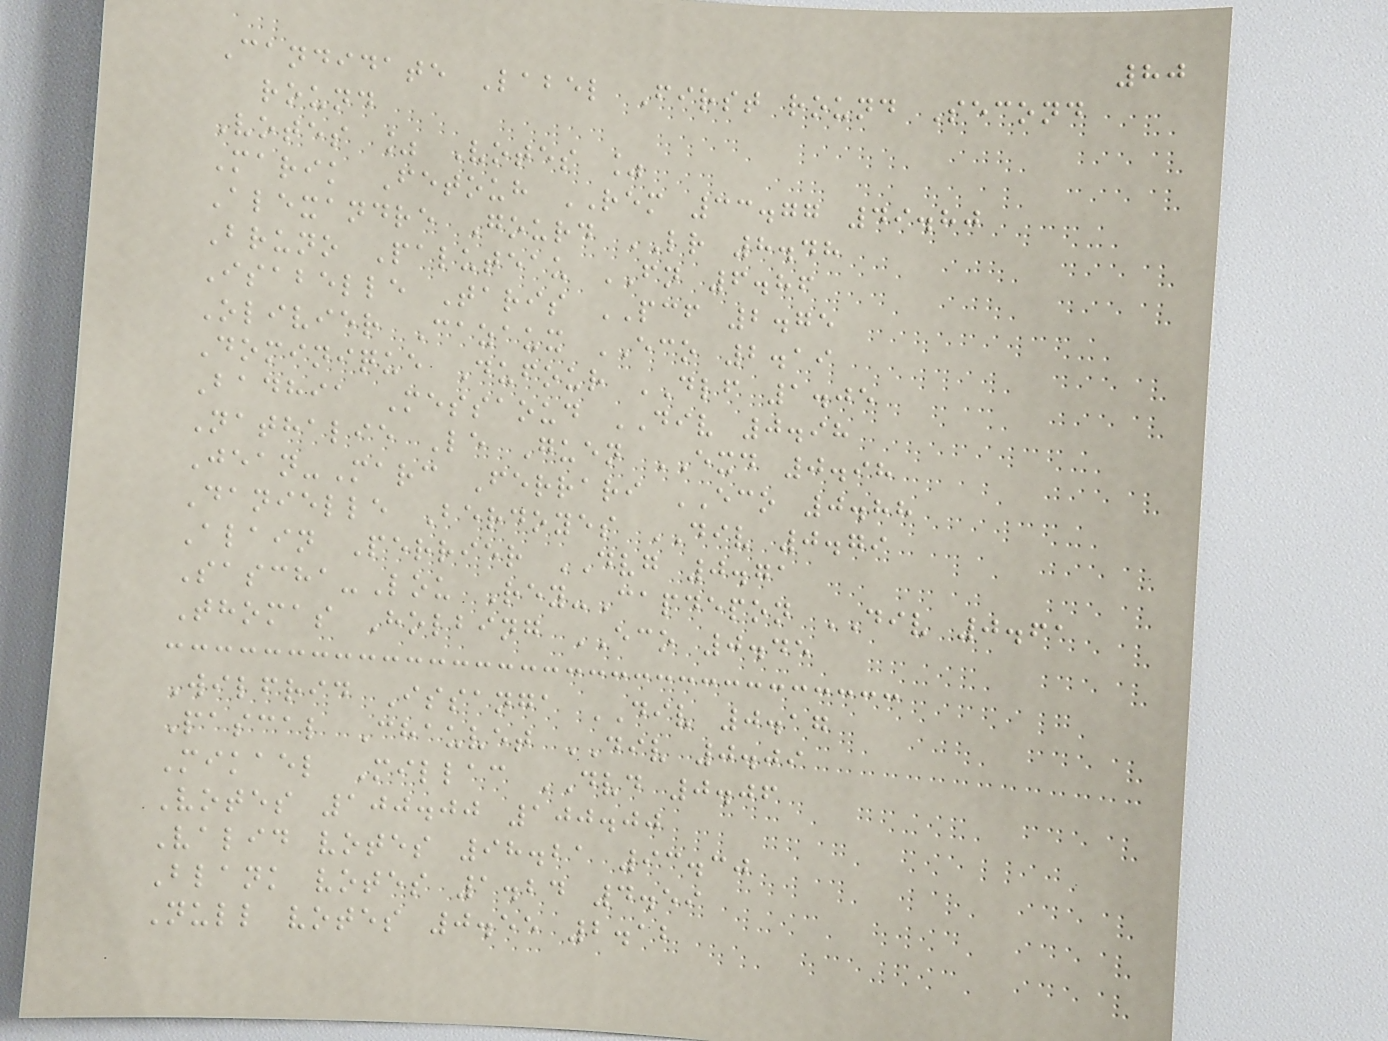80
Candidate Label First round Second
round
Votes % Votes %
Marik Fetouh REM 33.77 49.80
Alexandre Gourd LR 8.48
Bruno Paluteau FN 6.86
Isabelle Taris PCF 2.75
Olivier Cazaux ECO 2.19
Dominique Dufour DLF 1.05
Badhia Messaoud DIV 0.98
Nathalie Le Guen EXD 0.98
Jean-Marc Ferrari ECO 0.88
Danielle Berdoyes DIV 0.79
Alain Perrier DVG 0.71
Sascha-Lou Rey-Capdepon DIV 0.61
Thomas Holbing ECO 0.45
Wilfrid Issanga DIV 0.17
Pascal Chauvet DIV 0.09
Mikael Millac DVD 0.06
Votes 100.00 100.00
Valid votes 98.21 93.30
Blank votes 1.24 4.59
Null votes 0.55 2.12
